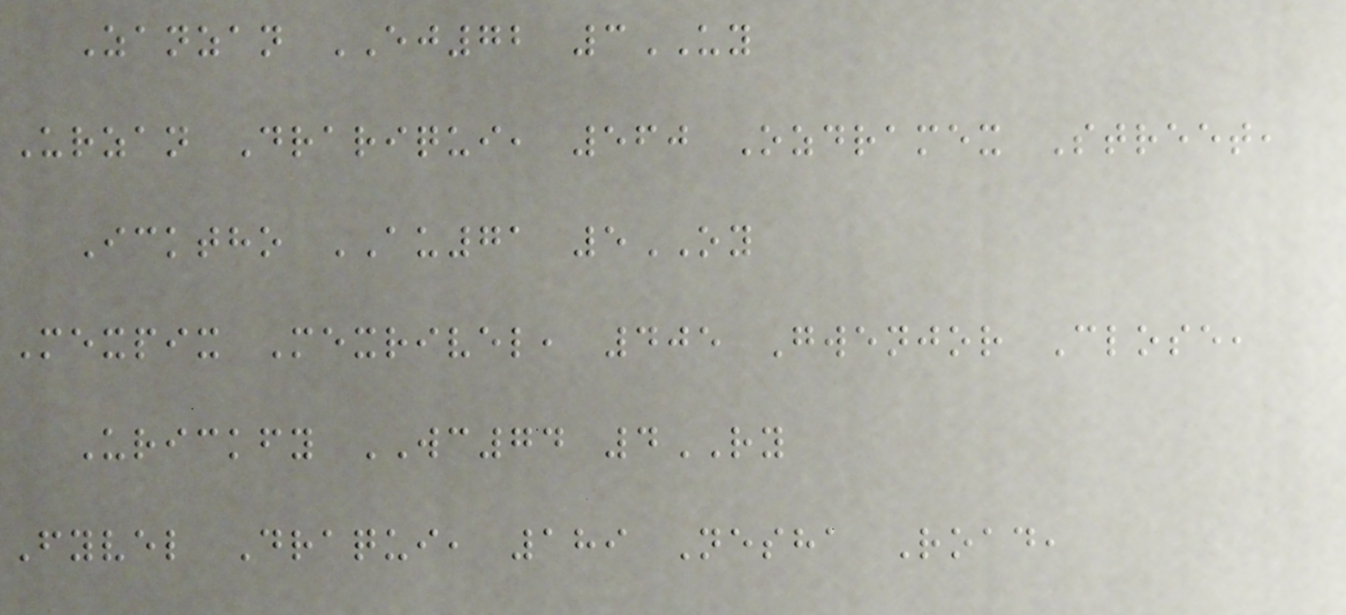Zanzan EJ72 3UY
Urzan Drariqui, 560 Ozdramex Street,
Icktho AU71 5OY
Mexpix Mexrivel, 405 Gwenjor Close,
Urickfy WC74 4RY
Fyvel Draqui, 189 Nesha Road,
